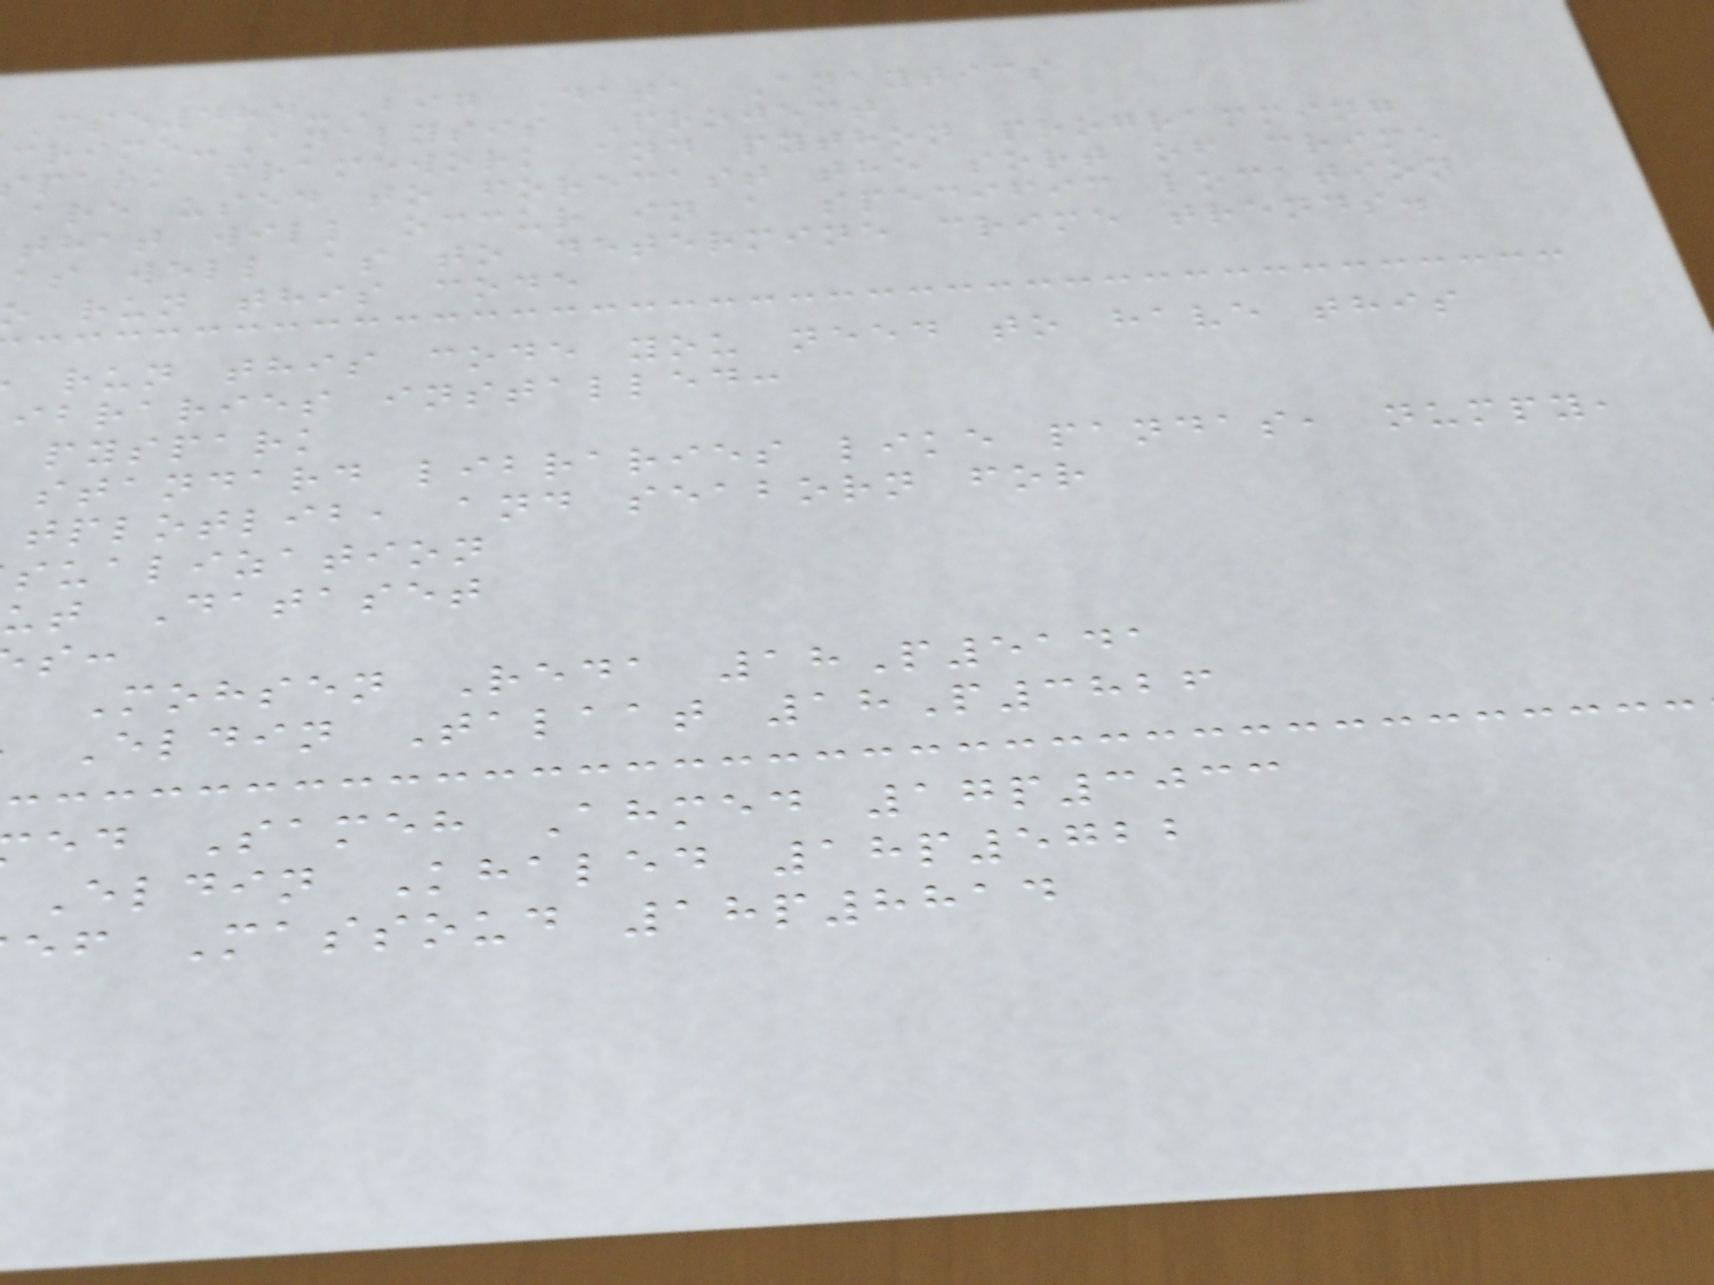484-Big Data Anaytics
rime-Analysis Project
park framework and python programming
are used to forecast the sort of crime
that will occur in a specific location
as well as to determine crime trends.
run this code
run this code you need to have this
ibraries installed:
pyspark
standard libraries like pandas, numpy,
tplotlib, and seaborn for
sualization
ut Dataset
Mohsen Reda 18P5141
Eldin Talaat 18P3826
ed Sameh Ahmed 17p3033
Eldin Khaled 18p5722
ef Massoud 18p8814
